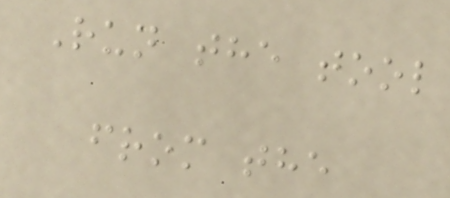Run the tool
from the
